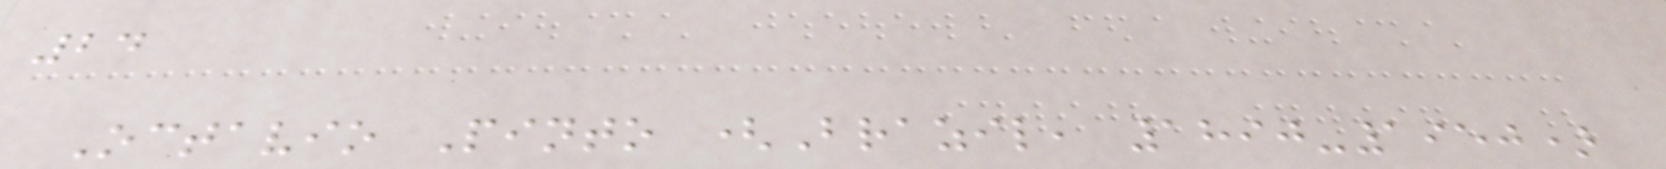24
Octavio Pinto (Brazil, 1890-1950)
